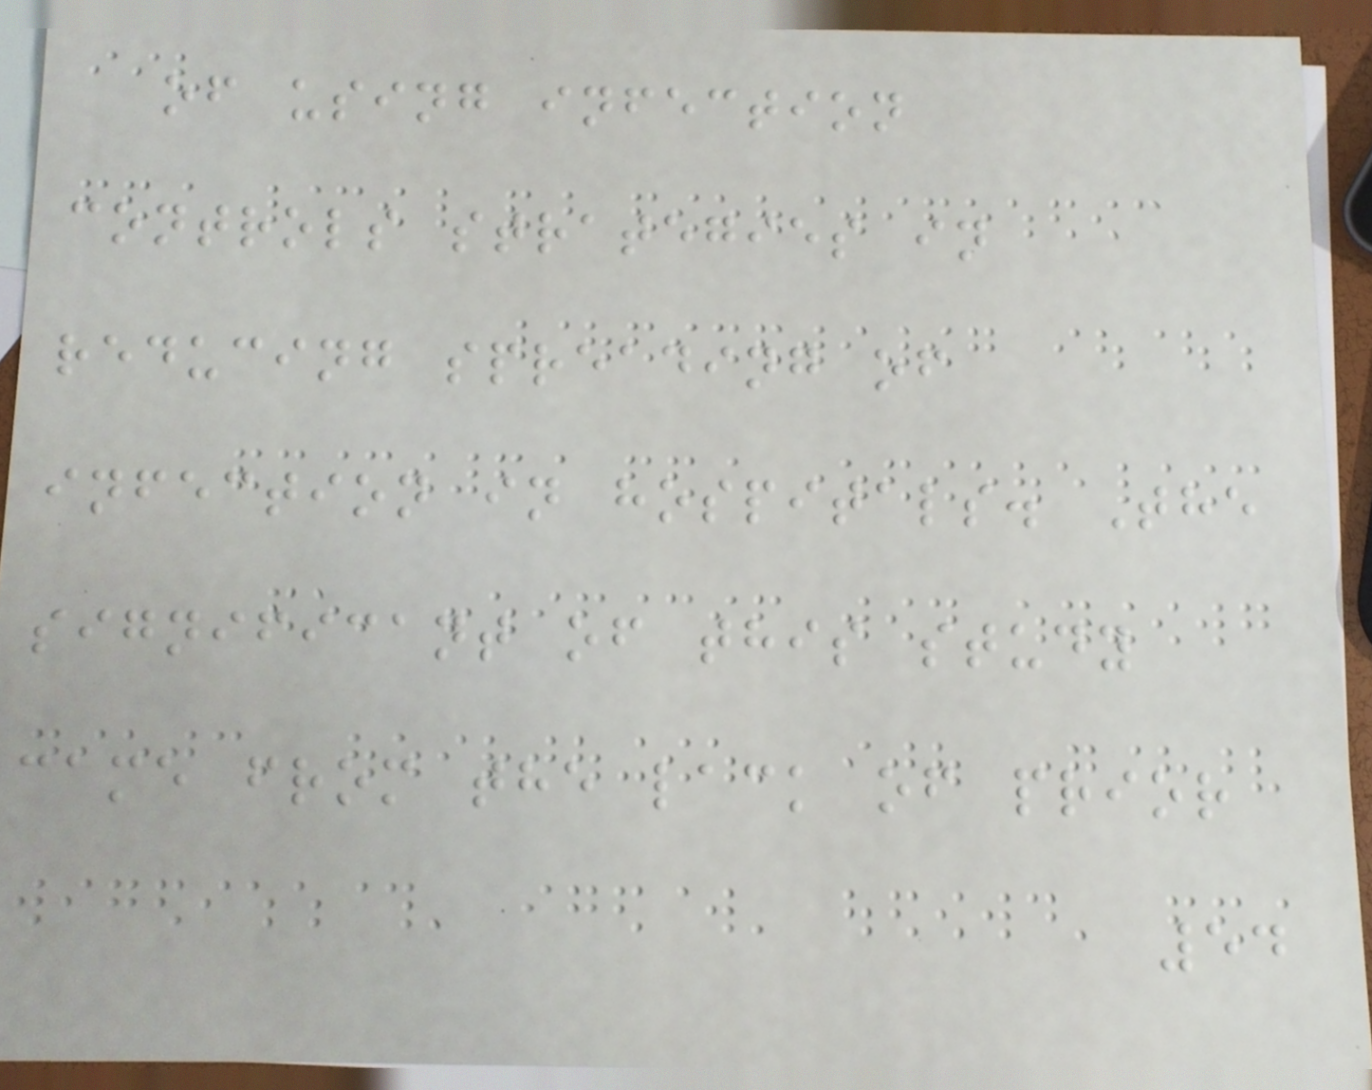of using infection
controls strategies in
reducing spreading of
infection in hospitals. The
significant of this study
came from the lack of prior
54
